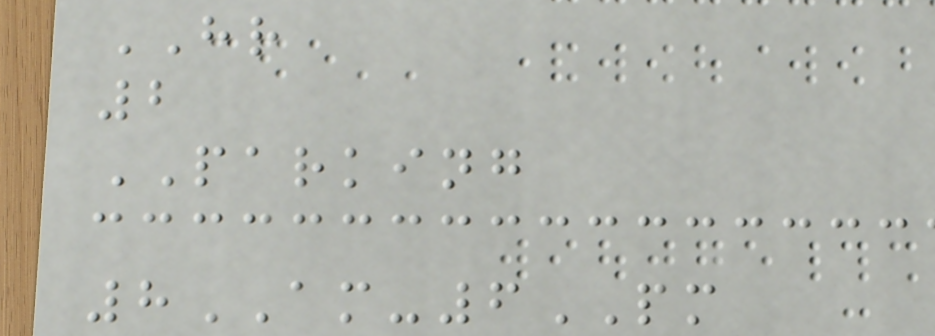HR
2
PARKING
8AM-6PM
